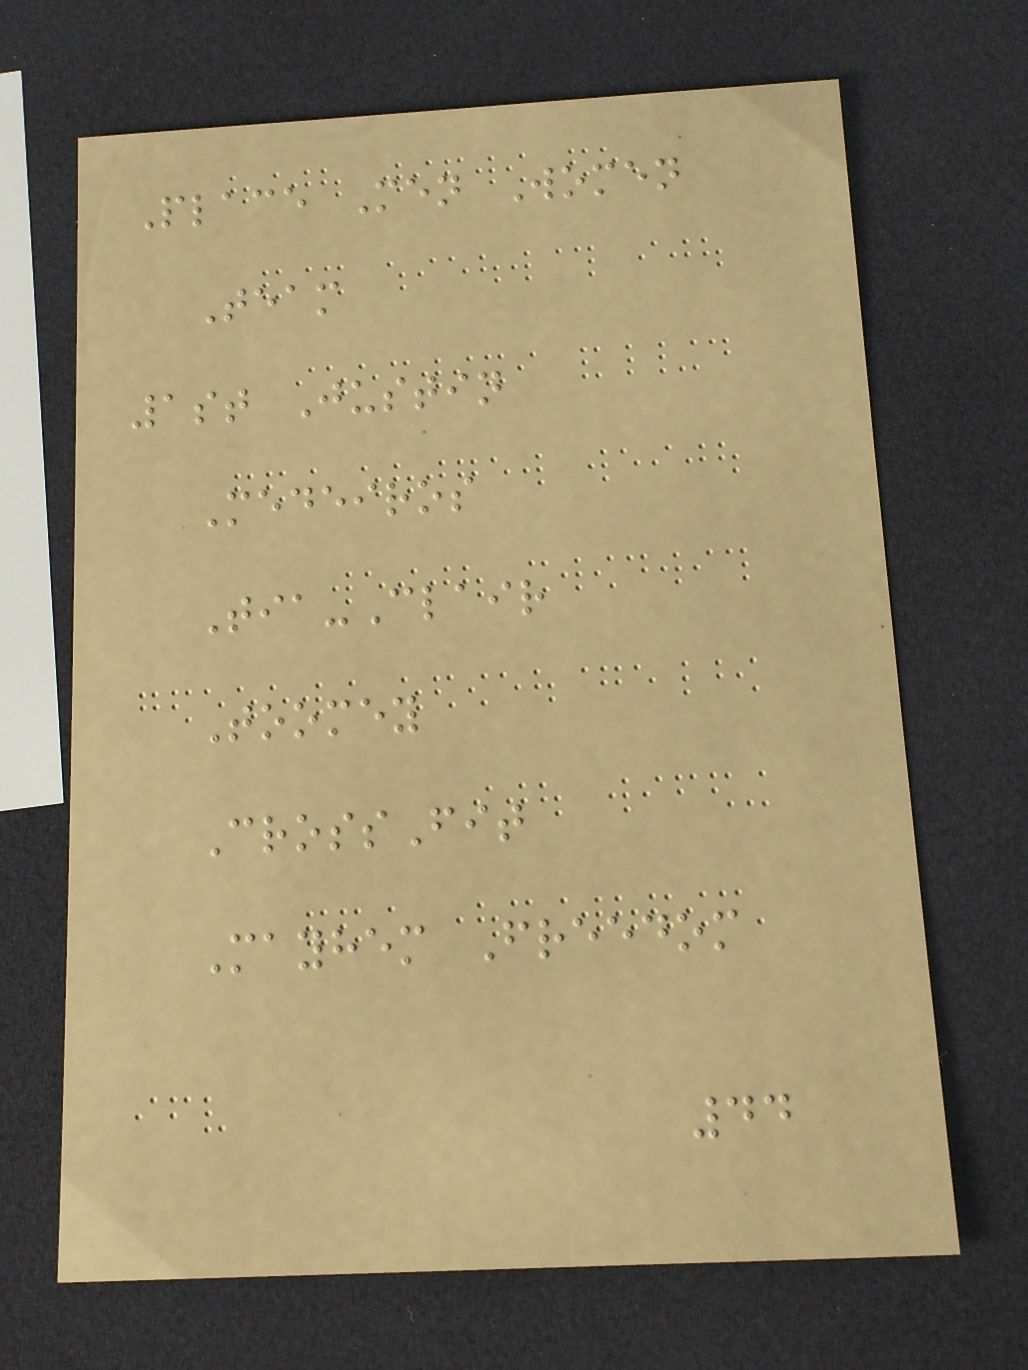Place Men Women
Team
1st Justin
Medeiros
Tia-Clair
Toomey
CrossFit
Mayhem Freedom
44
